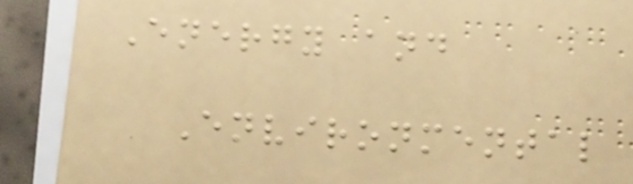Energy and
Environmental
